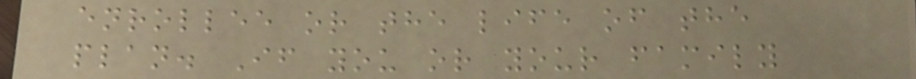enrollee or the life of the
plan. If you or your family
